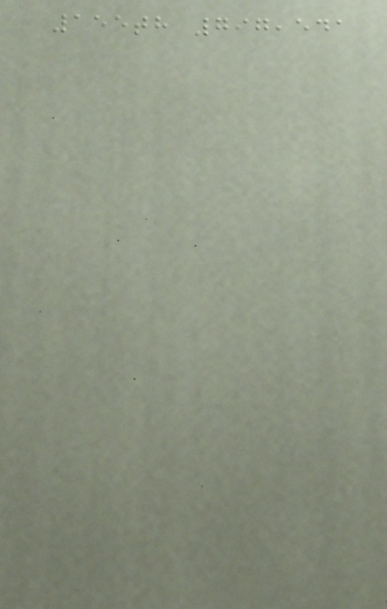155th 797,541
